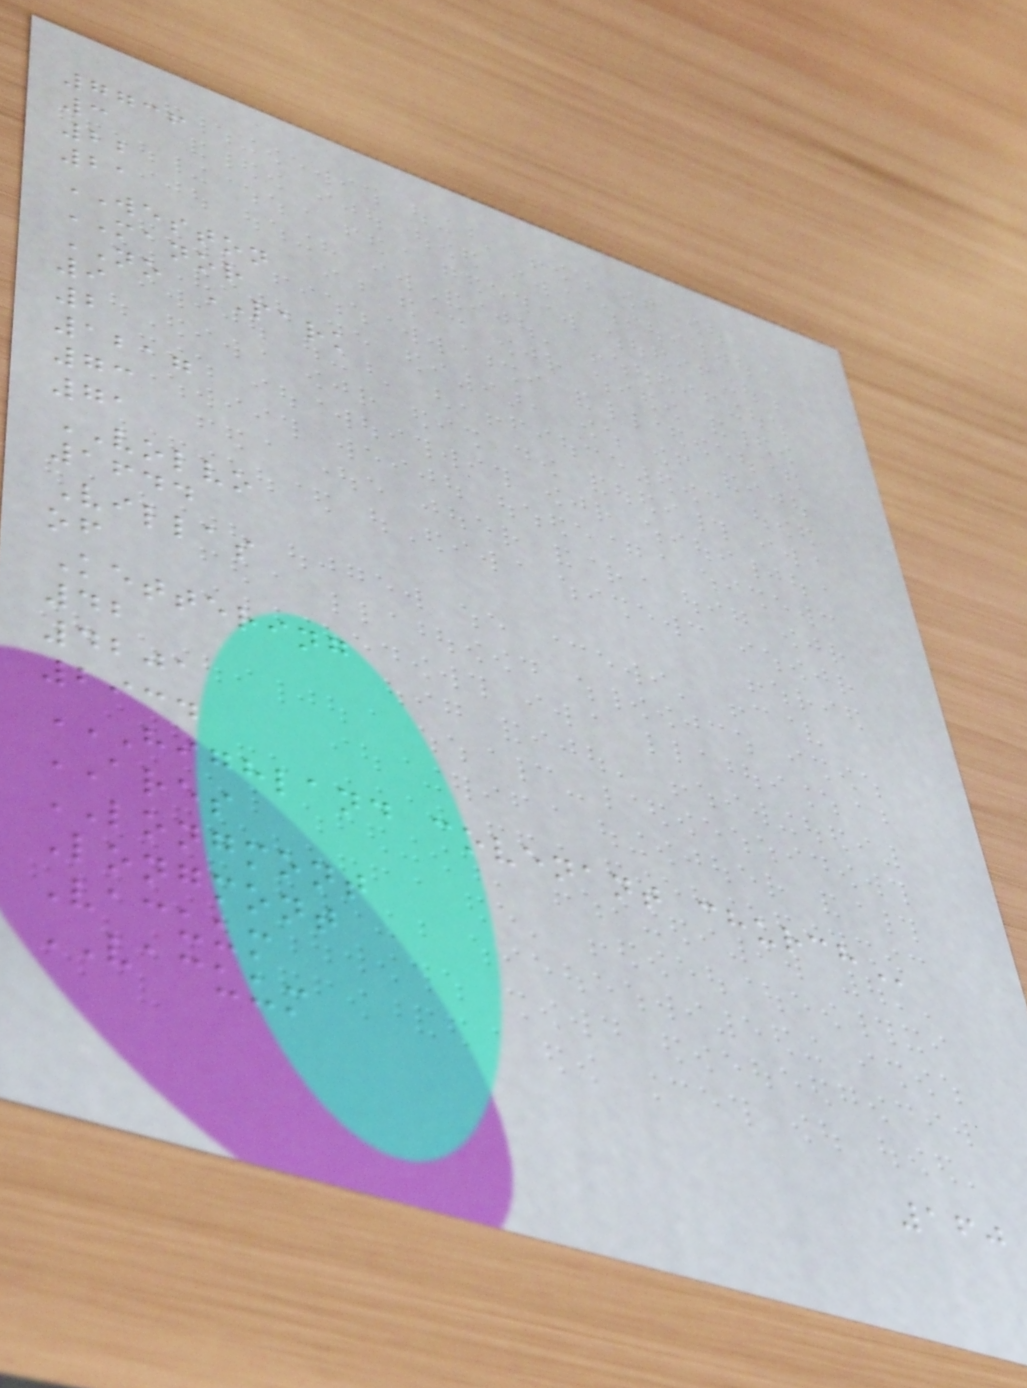7736
3
22
21
WESTON
MANOR
NO PARK
9
2
1217
73
71
VOLVO
1644
Villas
of
Kettering
42
4201
2934
HIGHLAND COVENANT CHURCH
ARES
LONGMONT
Longmont
Vacuum
VACUUM
160
